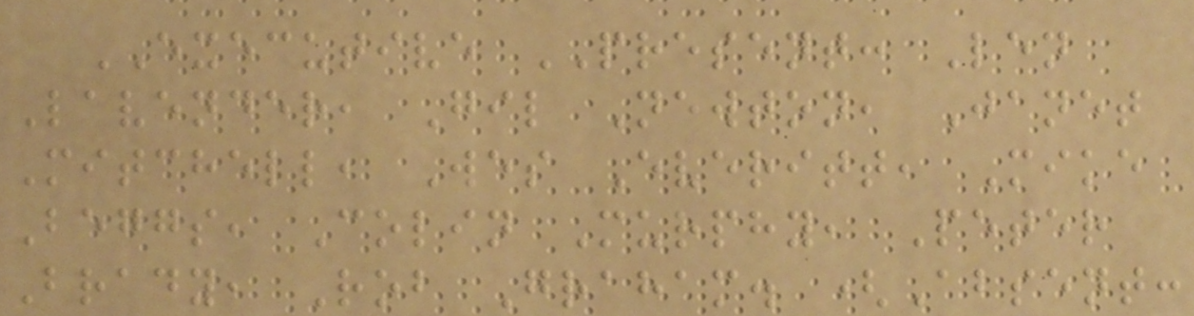EXECUTIVE PRESENT: Len
Lavender, Gil Newton, Janet
Mitchell, Wes Everitt, Mike
Beggs, Colin Murphy, Peter
Brady, Rob Graham. (Absent:
